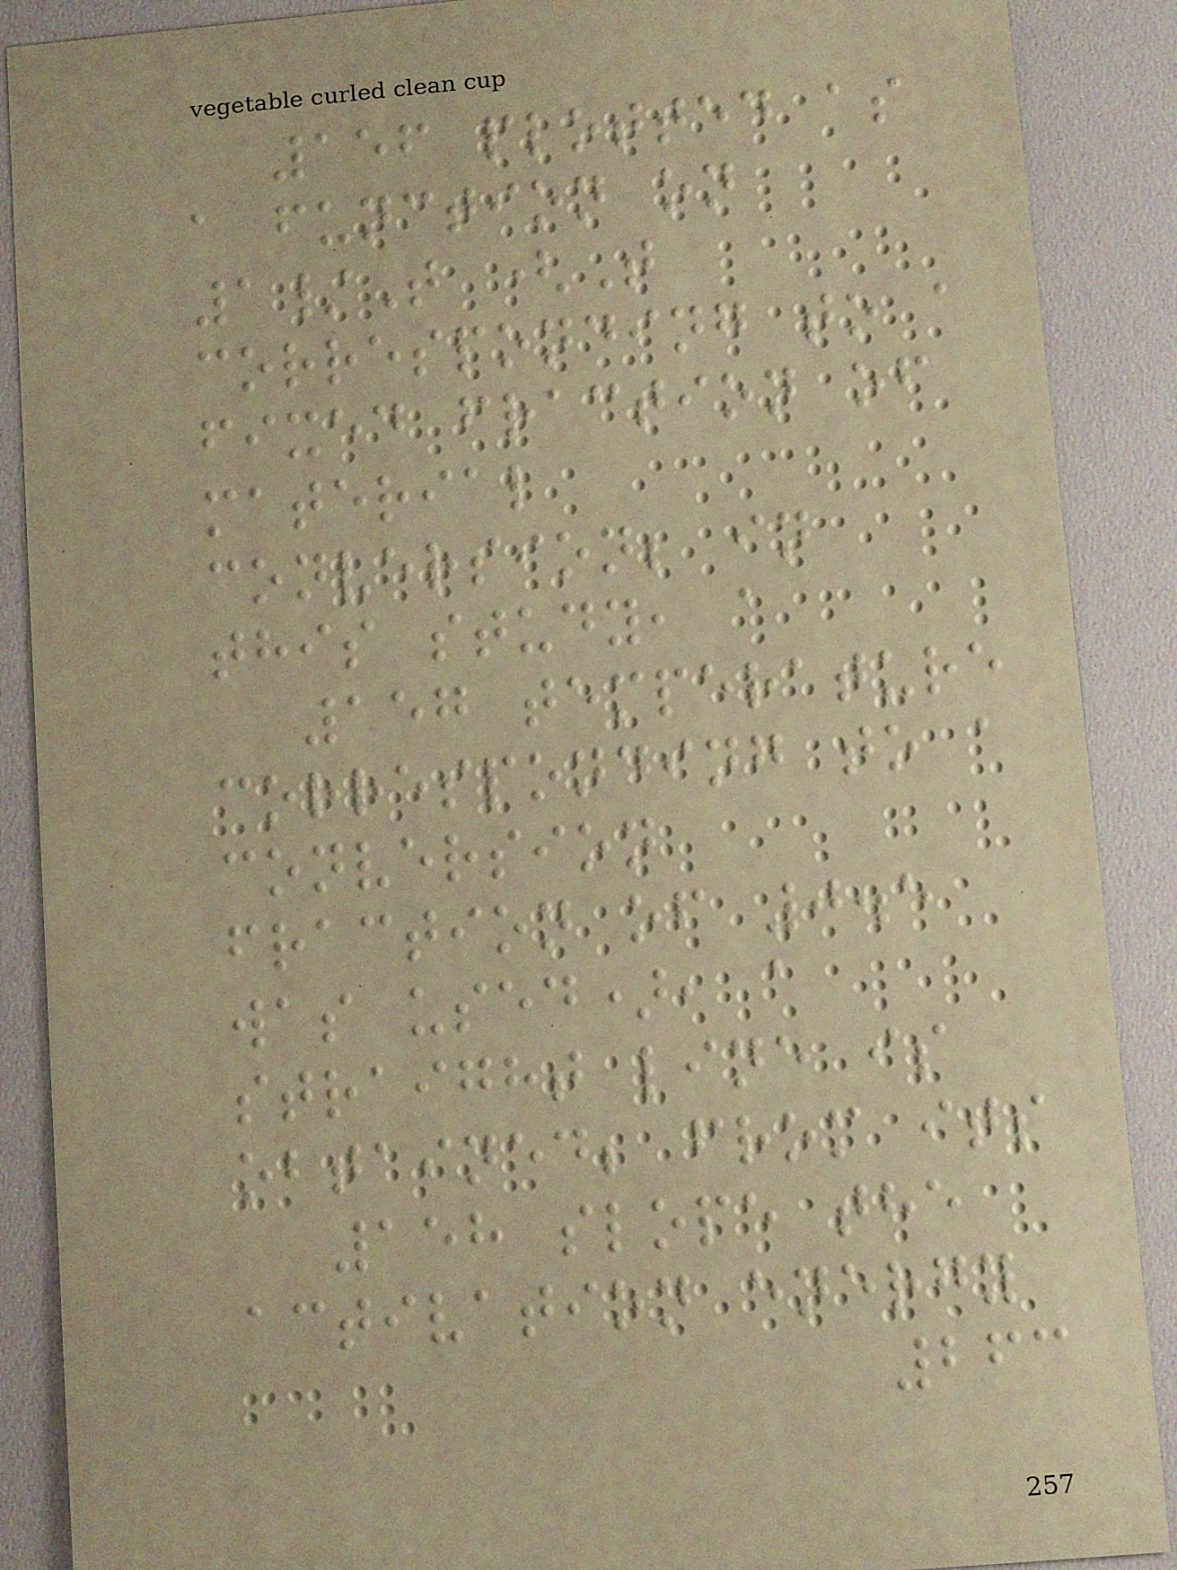156 plotted as
a function on
1/T (T
corresponding to a
fixed fraction of
material
conversion; in
this study, a
157 temperature
corresponding to a
conversion
fraction of 0.5
was used), a
straight line is
obtained; from its
158 slope the
activation energy
263
